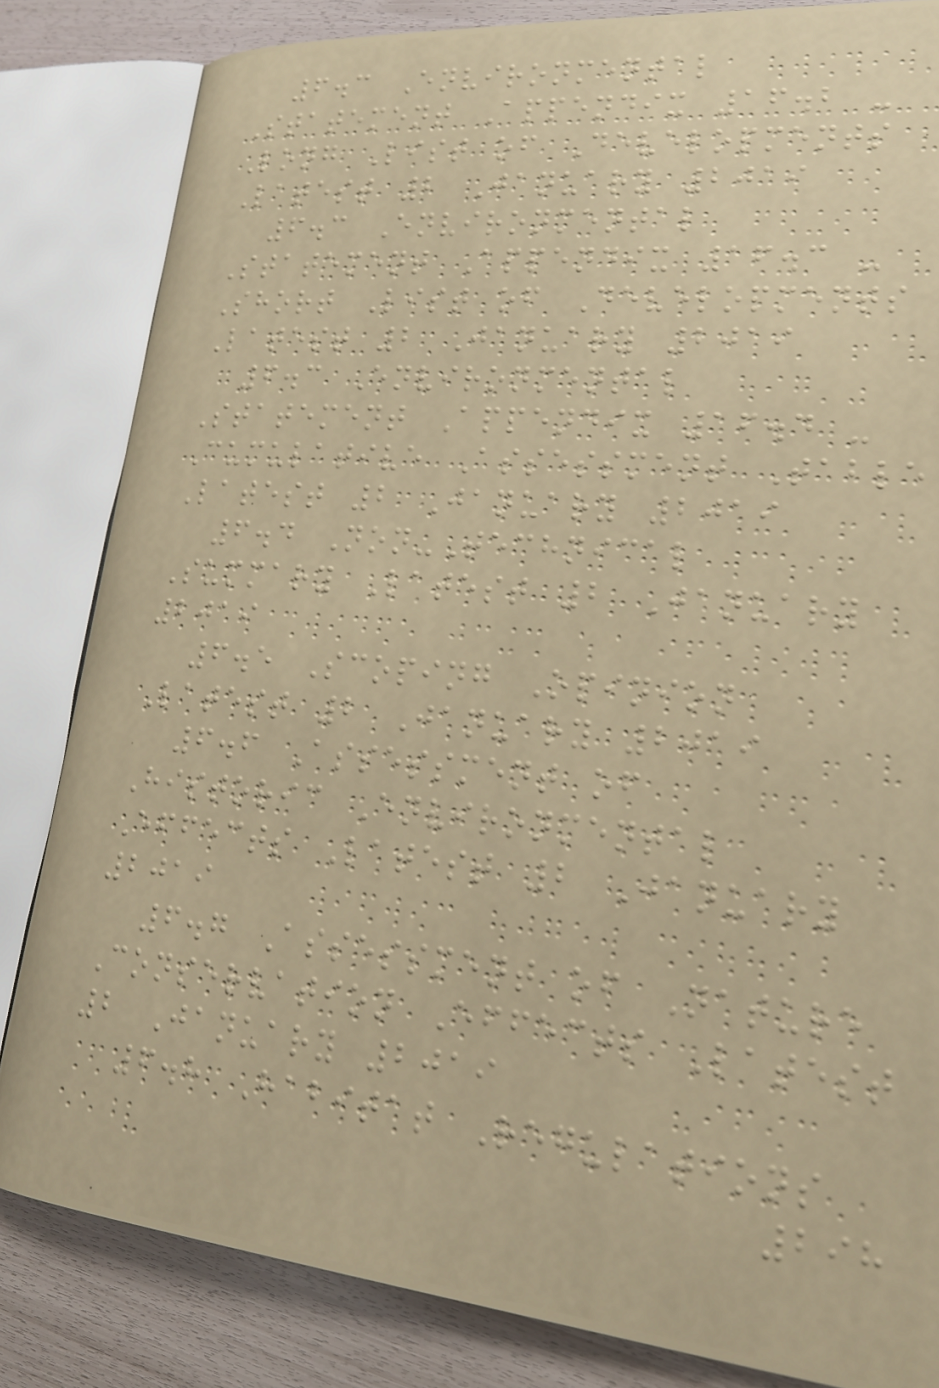6.3 Environmental
Statement Appendix 16.2 -
Long List of Developments
Latest 2 January 2019
6.3 Environmental
Statement Appendix 16.3 -
Short List of Developments
Latest 2 January 2019
6.3 Environmental
Statement Appendix 16.4 -
Cumulative Assessment Table
Latest 2 January 2019
6.4 Non-Technical
Summary Latest 2 January
2019
6.5 Scoping Opinion
Latest 2 January 2019
6.6 Assessment of
Historic Environmental
Effects Latest 2 January
2019
6.7 Assessment of Nature
Conservation Effects Latest
2 January 2019
6.8 Habitat Regulations
298
